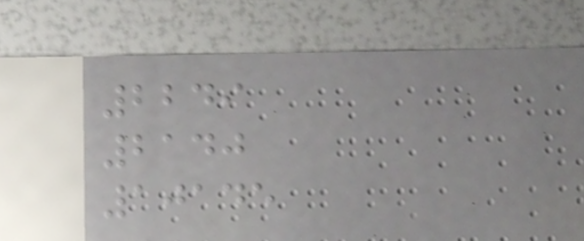2249
2140
10145
